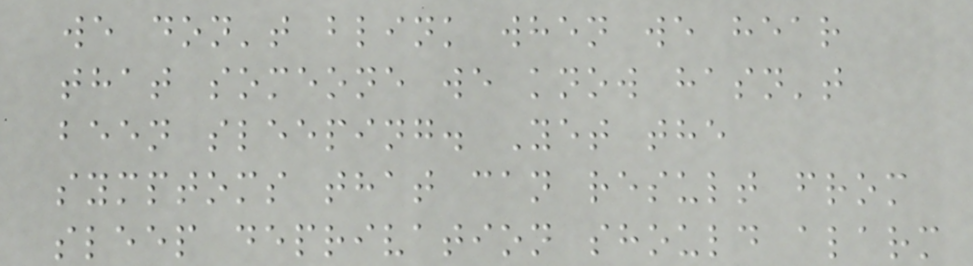we don't blink when we hear
that someone we know hasn't
been sleeping. Yet the
symptoms that can result from
sleep deprivation should alarm
